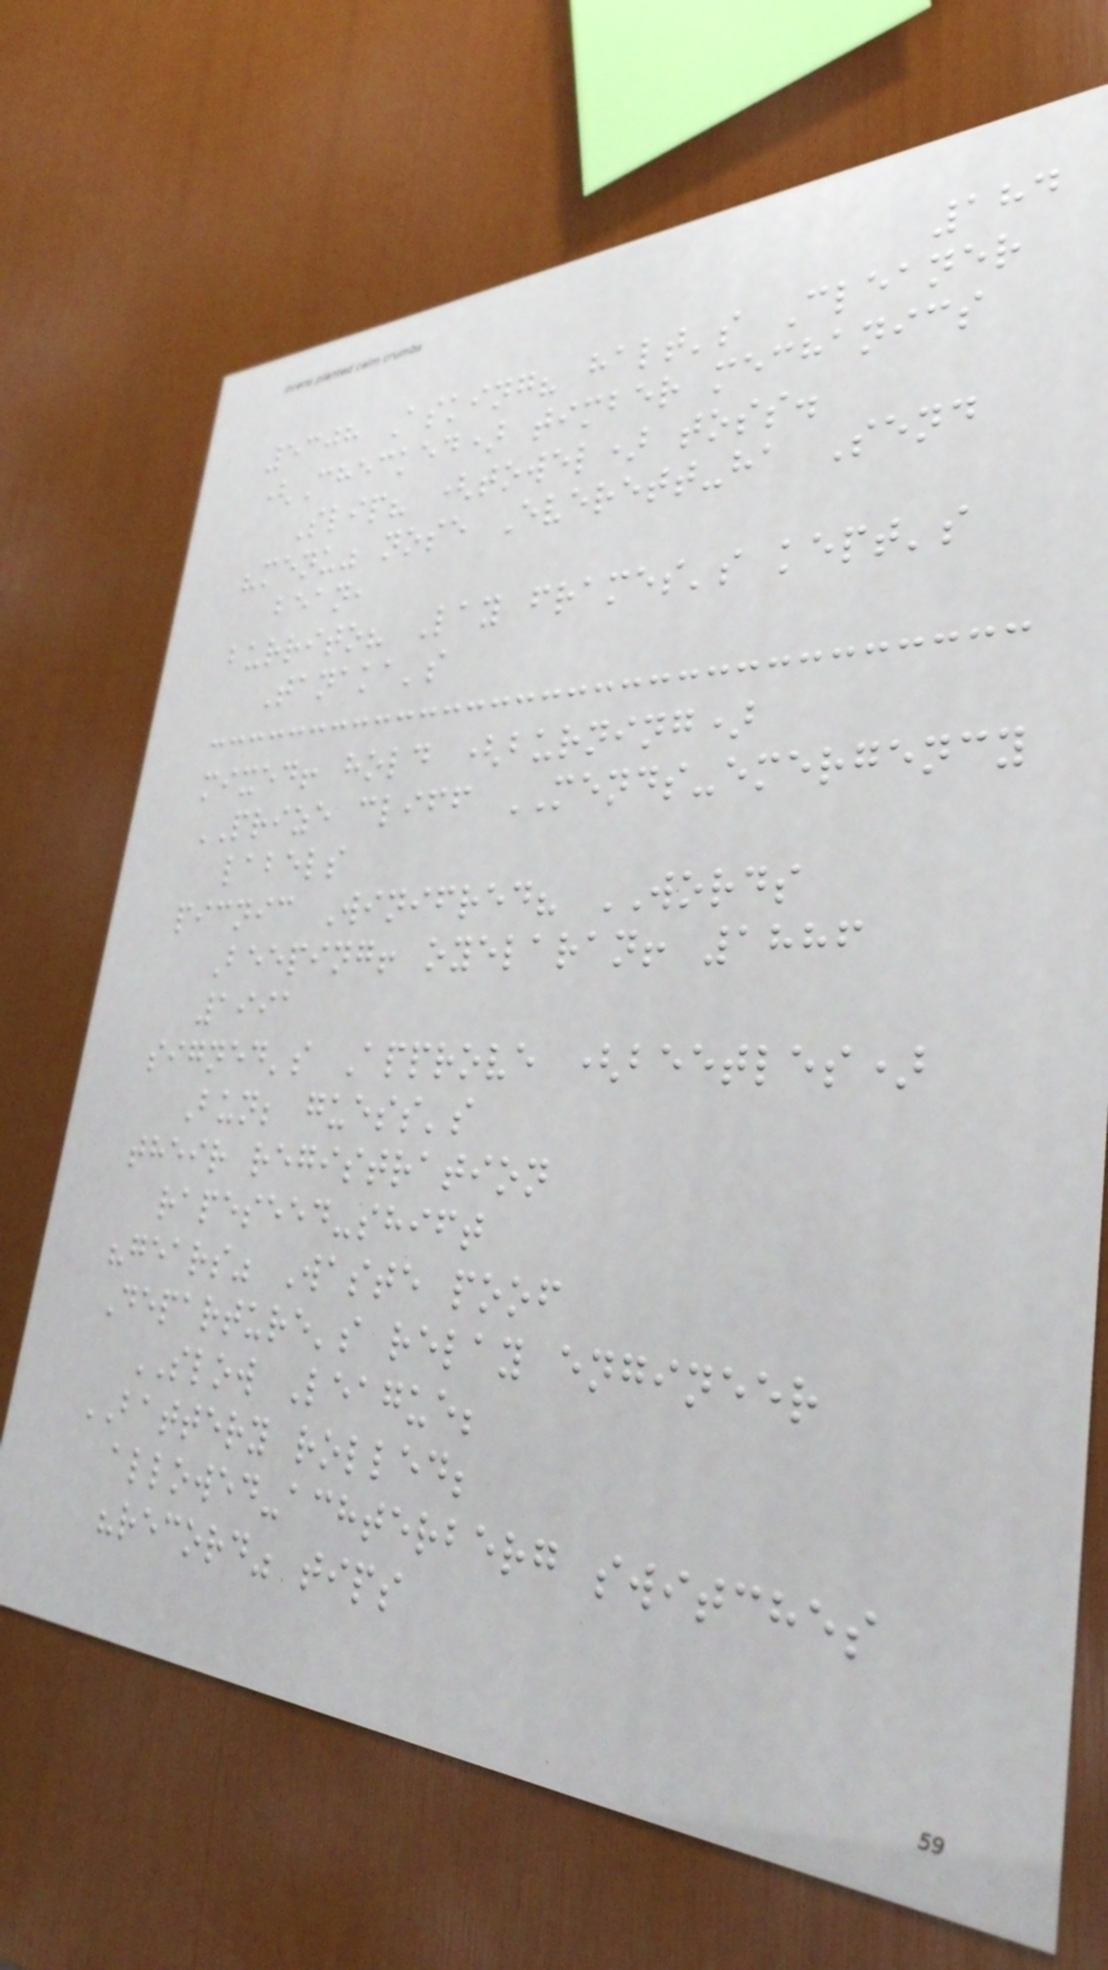184
5308 Asking? halt's Cleaner
(Checked) timber mechanics
Slip? (towel) toss.
"menu" nose Everett-ha Send
bean,
burrito? Lay frames's kept's
Tanaka's
mixed! hold (burning)
PRIZE cliff MENDS-emergency
labels
picnic Winifred? WORDS
Beeping! oyelaran! 1886
1991
signed's Approve (beetles)
Bun; guess's
their registration
rapeseed-shift
"gears" Waste poof
Departure's relay engineer
SLOW League;
BATTERY rolled;
allowed-achterberg switches
"record" tips
